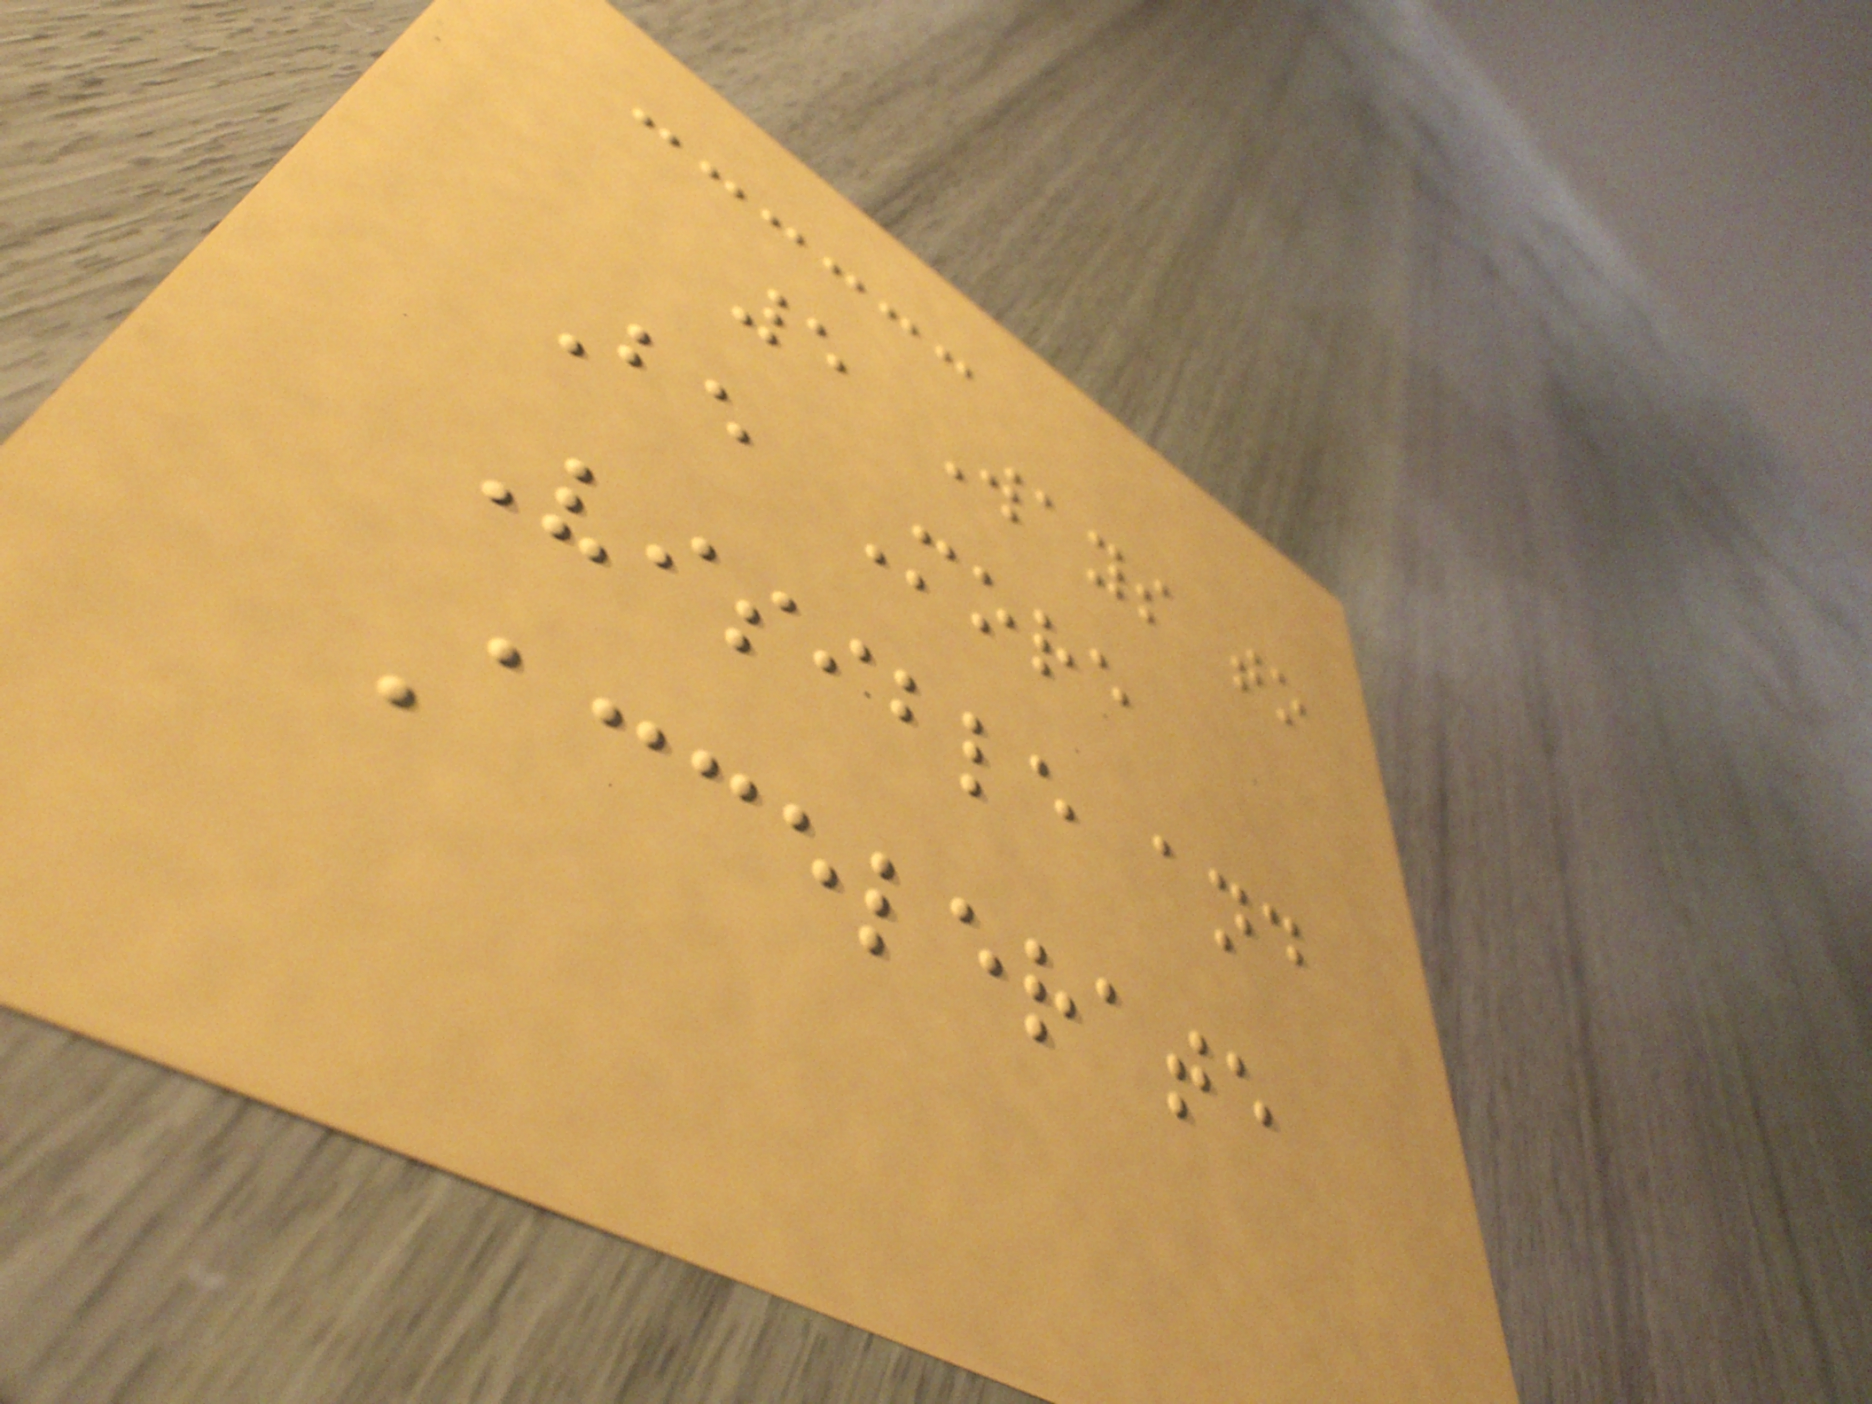5 Ways to
Be More
Visible and
Accelerate
